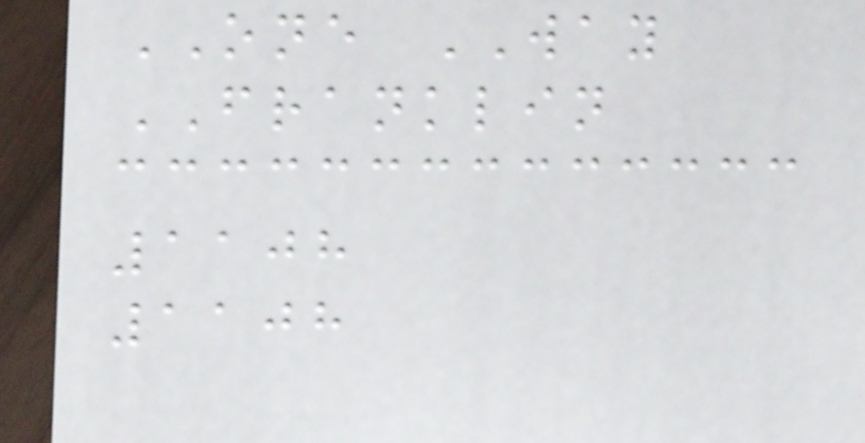ONE WAY
FRANKLIN
1108
1108
